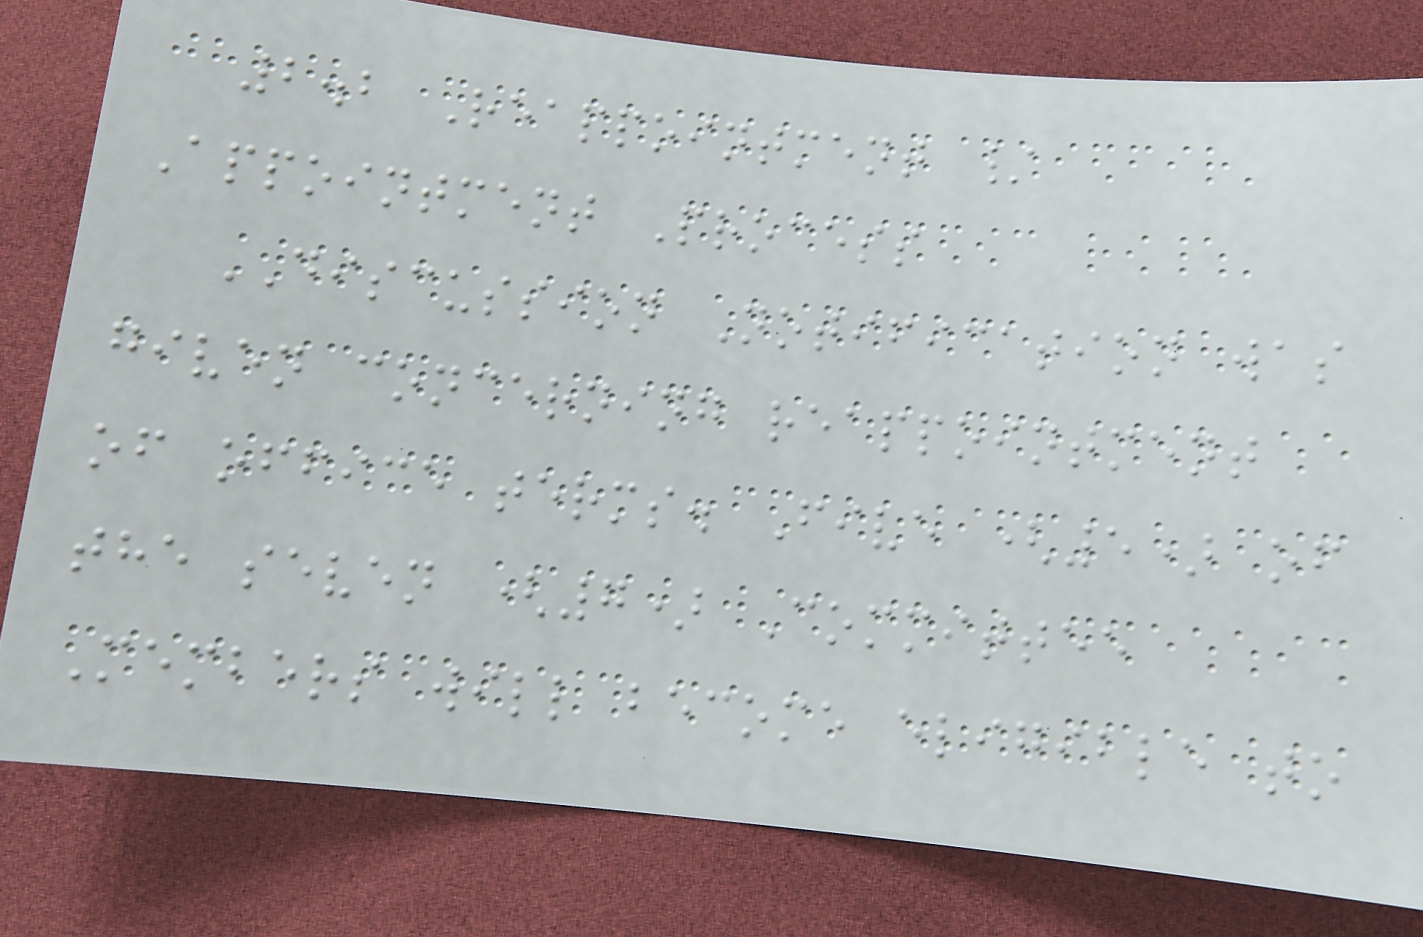2.2 Reappointment /
Appointment Process
DISCUSSION Notification was
given concerning reappointment
of office terms. Five (5) of
the seven (7) Committee
Members will become eligible to
